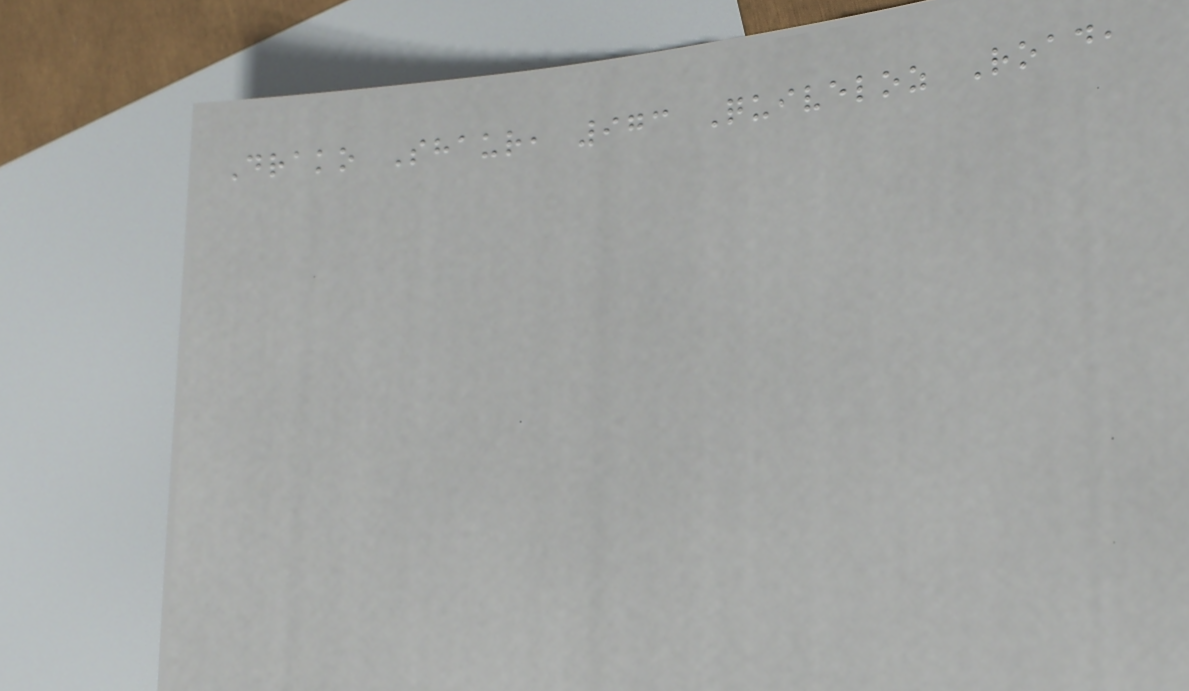Drako Shaur, 973 Quiveloz Road,
